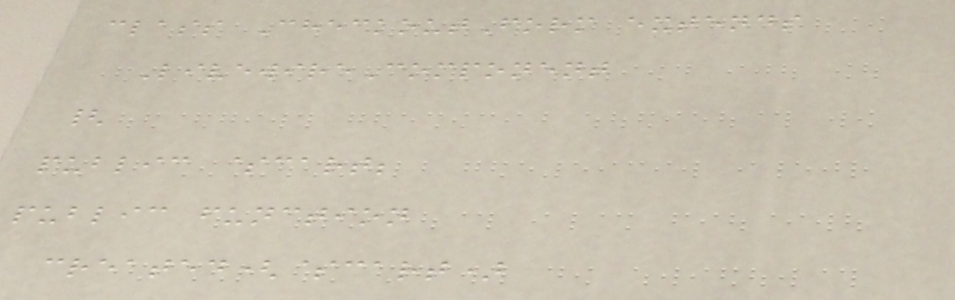class CheckoutForm extends
LivewireComponent
{
public $cart;
public function
created($cart)
